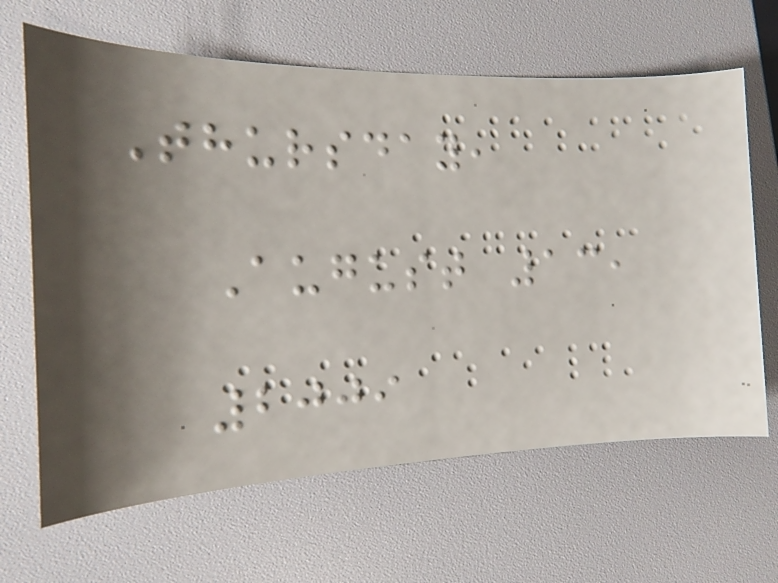Thursday,
August 13,
2009
